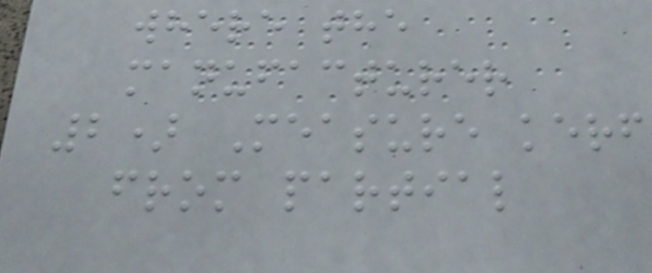where the
manufacturer
2) Measure kerf
from partial
